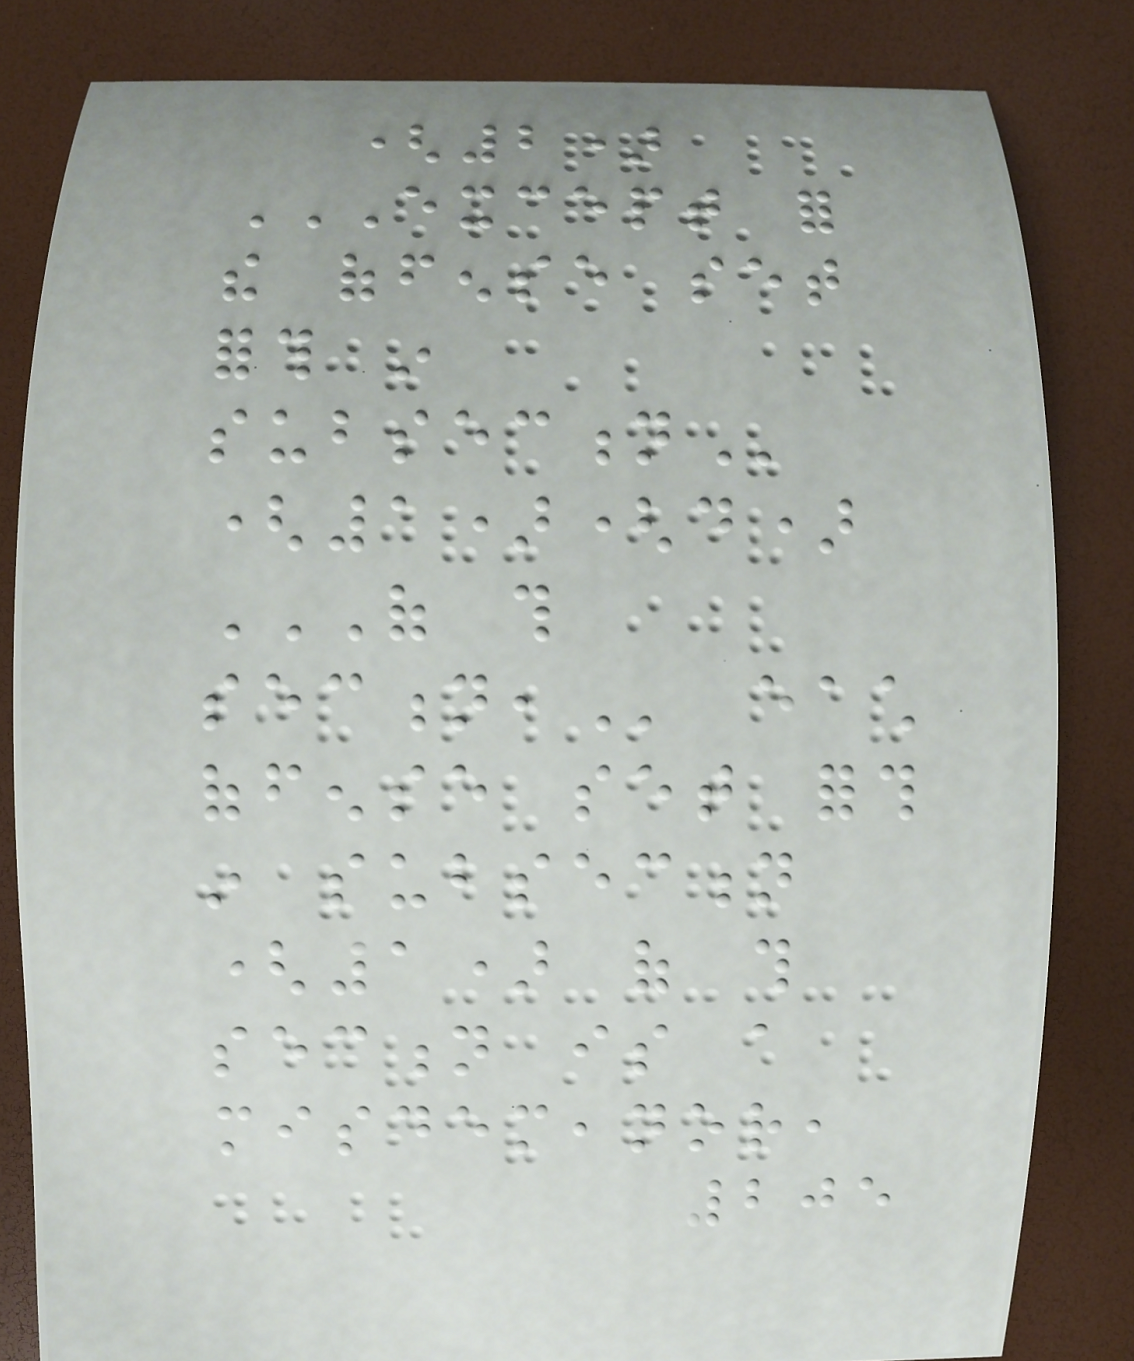(2)
EXCEPT FOR
THE OFFENSE SET
FORTH IN
SUBSECTION
(1)(d)
OF THIS
SECTION, each
offense set forth
in subsection
(1) of this
section is a
misdemeanor,
205
